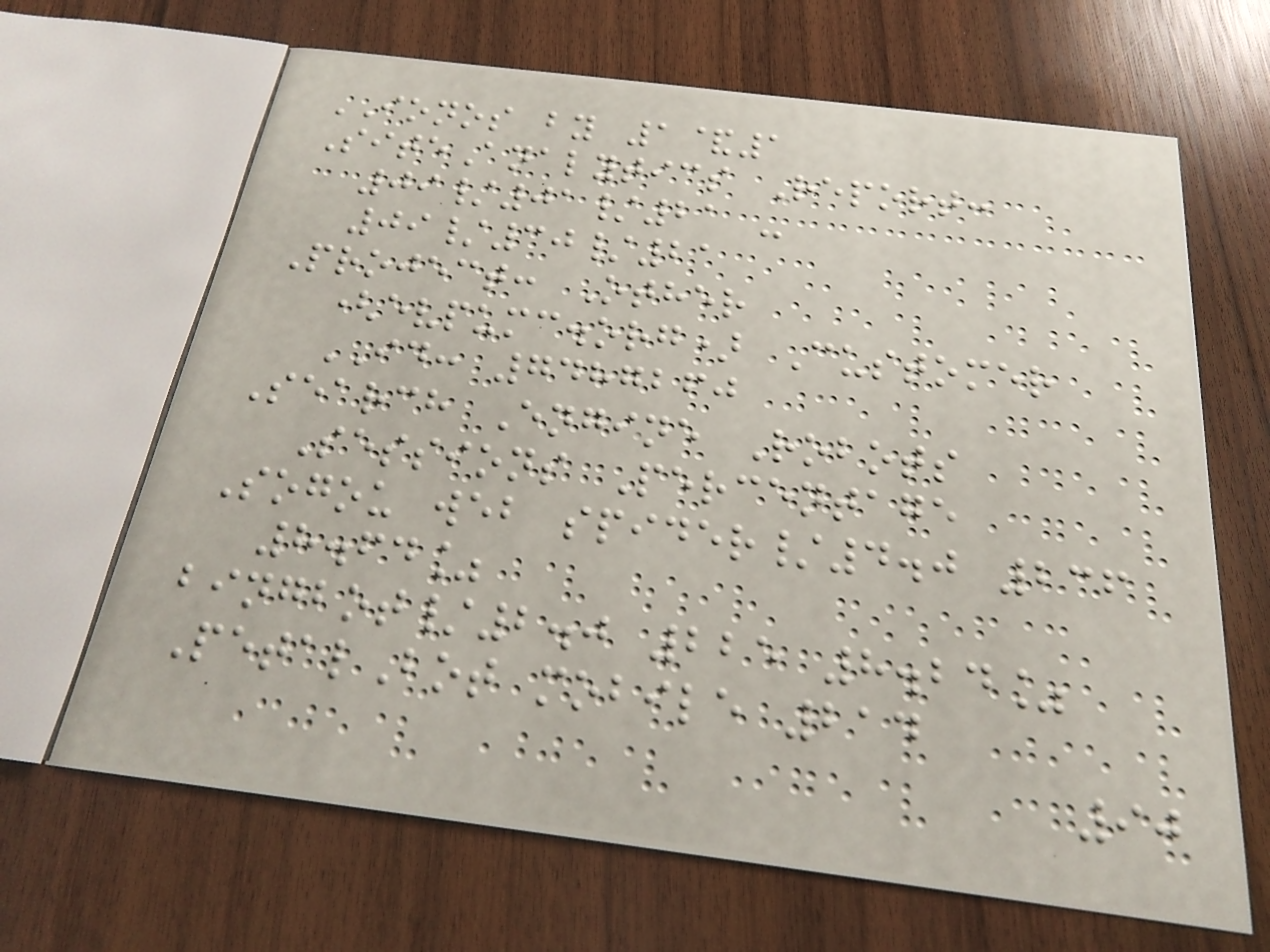IONOS by 1&1
SiteAnalytics Report:
09/01/21 -
09/30/21
Project: Other
(evpumc.org) Customer
ID: 7487260
Search Engine Robots
Sessions Percentage
Sogou web spider/4.0 236
8.64%
bingbot/2.0 225 8.24%
PetalBot mobile 214
90
